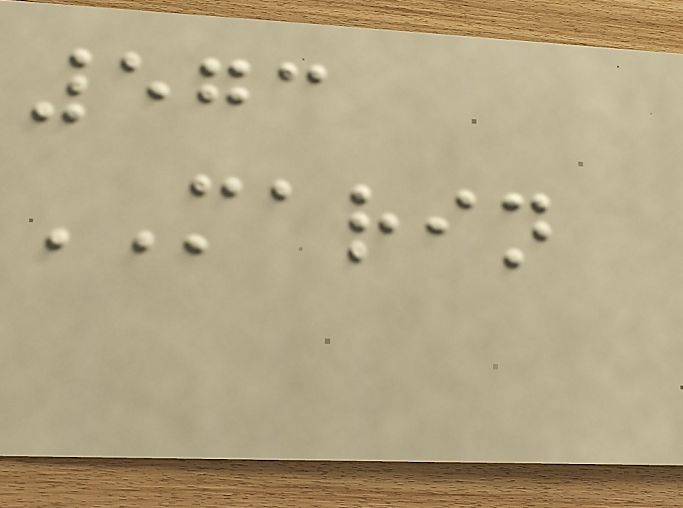573
MARIN
